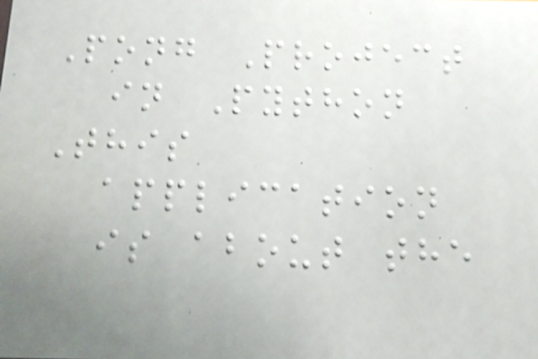Pong Project
in Python
This
application
is about the
